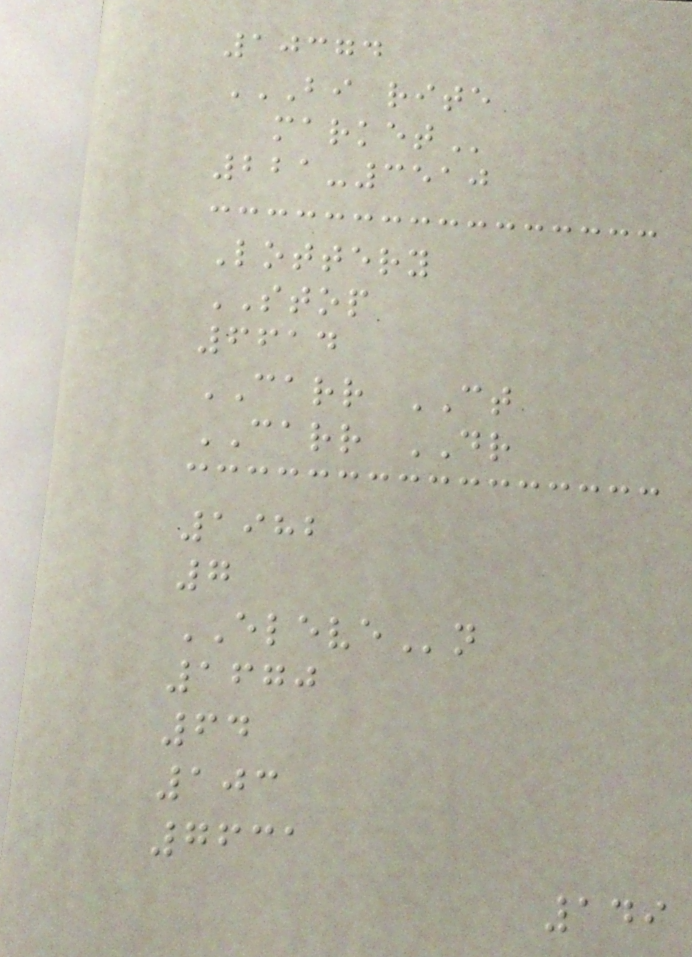10374
BI RITE
MARKET
221-3510
Lottery
STOP
6614
CARR CT
CARR DR
1982
7
ELEVEn
1670
64
103
7631
149
